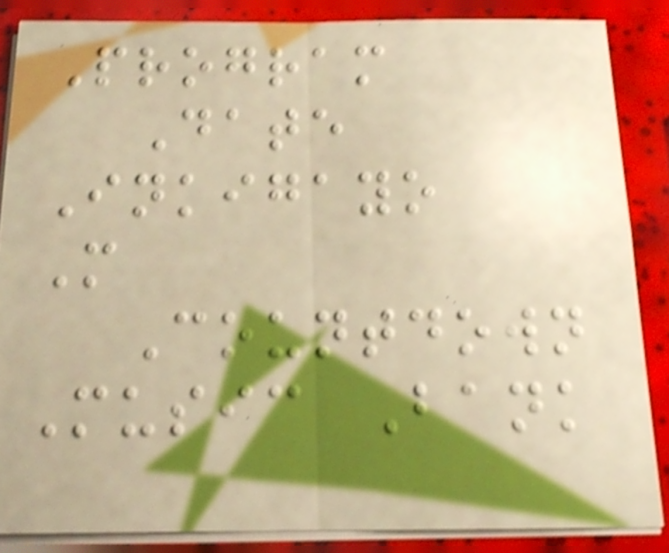Program
Date
Inkigayo
M
Countdown
Music Bank
